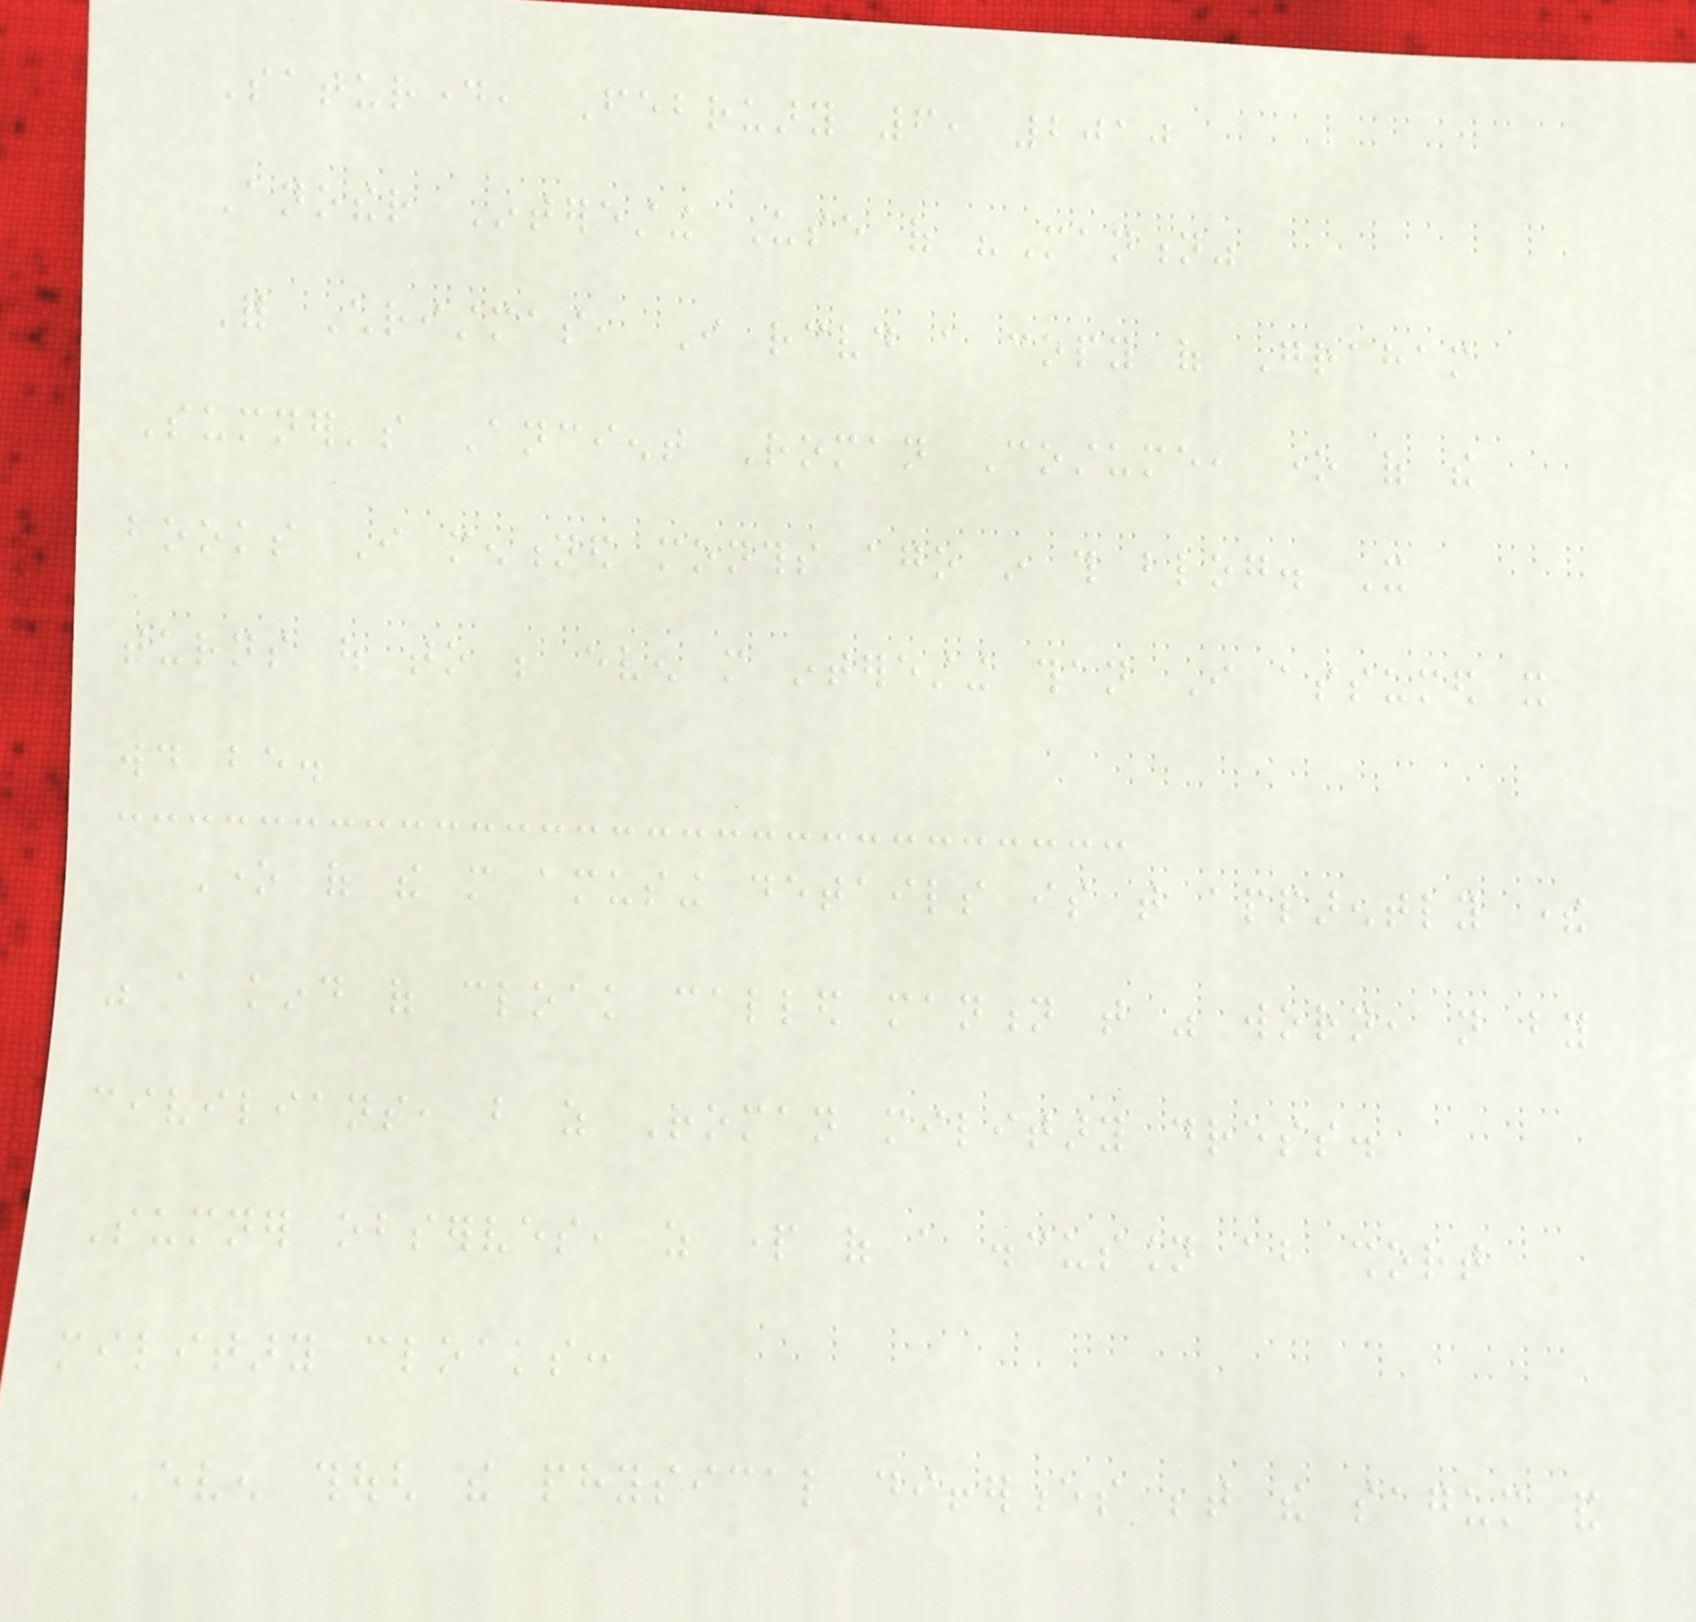Saturday, February 6, 2010
Another Interesting Use of "Mantion"
For Christmas, I received a copy of Graham
Sumner's Ancient Roman Costume, one of the
books I mentioned months ago in this blog. It
turns out to be even more interesting than I assumed it
would be.
One of the more amusing details is that apparently there
was a kind of cloak called mantion that was worn, not by
civilians, but as Roman military dress.
Sumner observes, as part of a discussion about short
military cloaks:
Even though the physical differences between the sagum and
